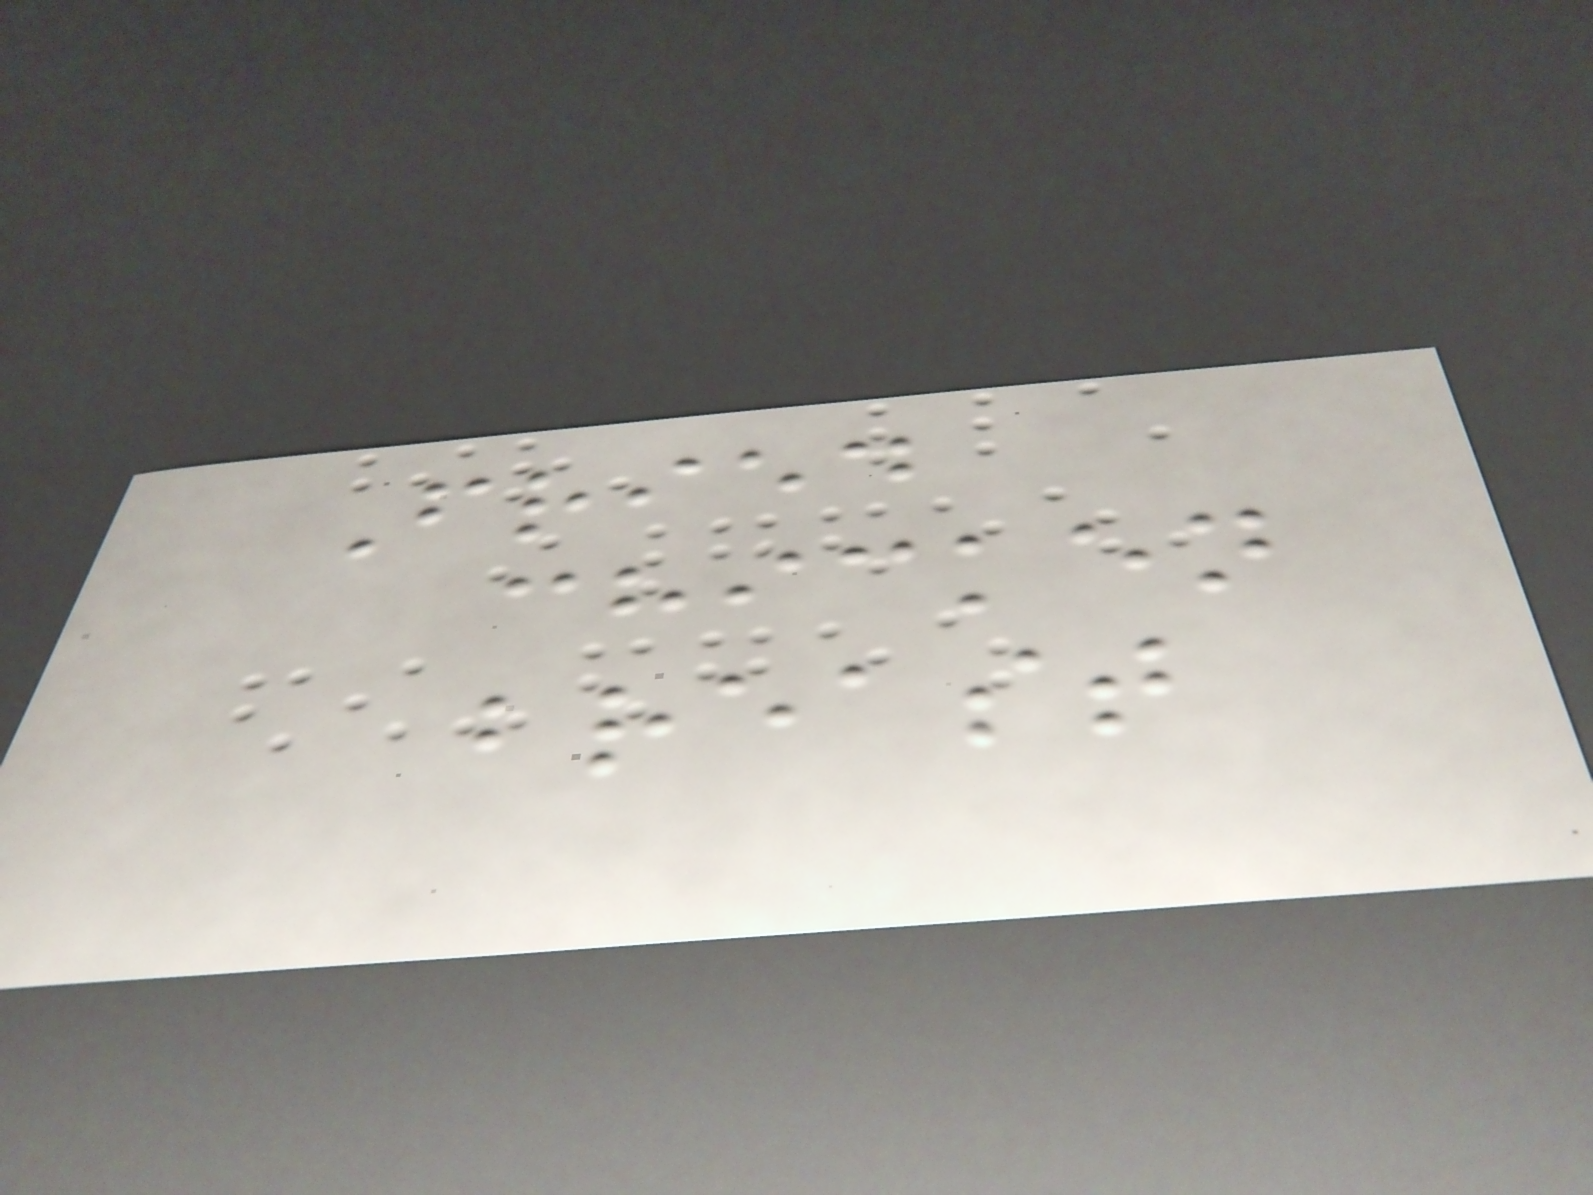Fried
chicken
breast
